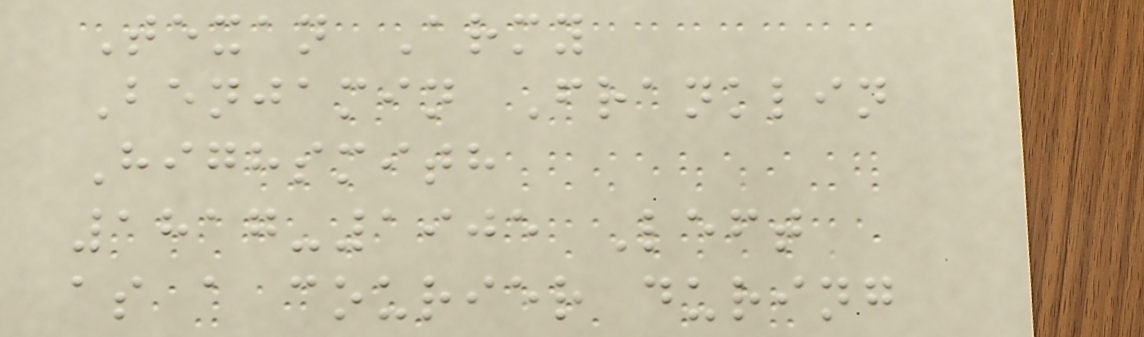Texan Army
Benjamin Franklin
Highsmith
1817-1905 Left
as a courier during
